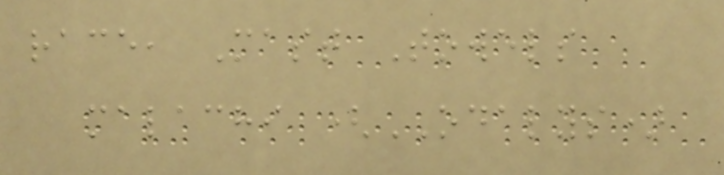race, Mast Towels
malachi (ODALYS)
